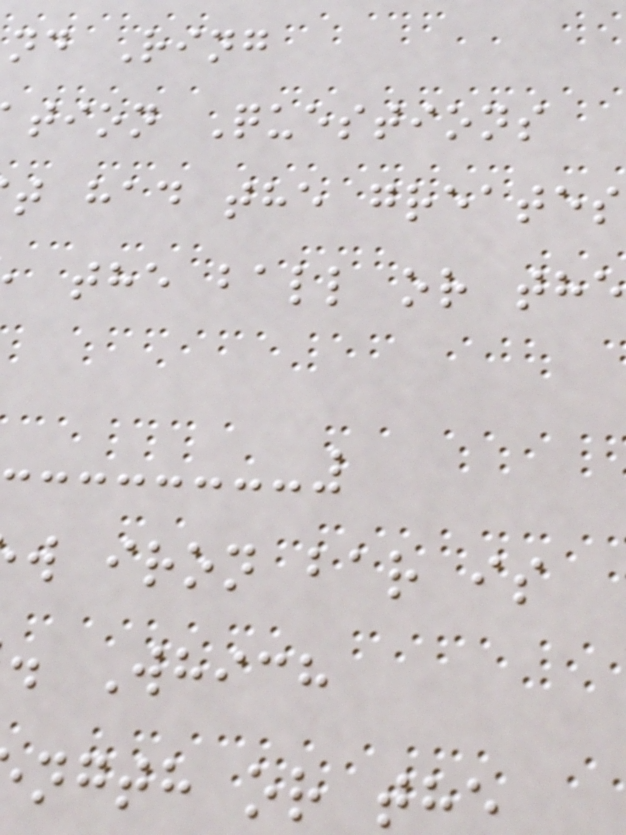nd Ring
tion Questions
t had the greates
the ball or the
w iron bar is
. Which
ngth or the
